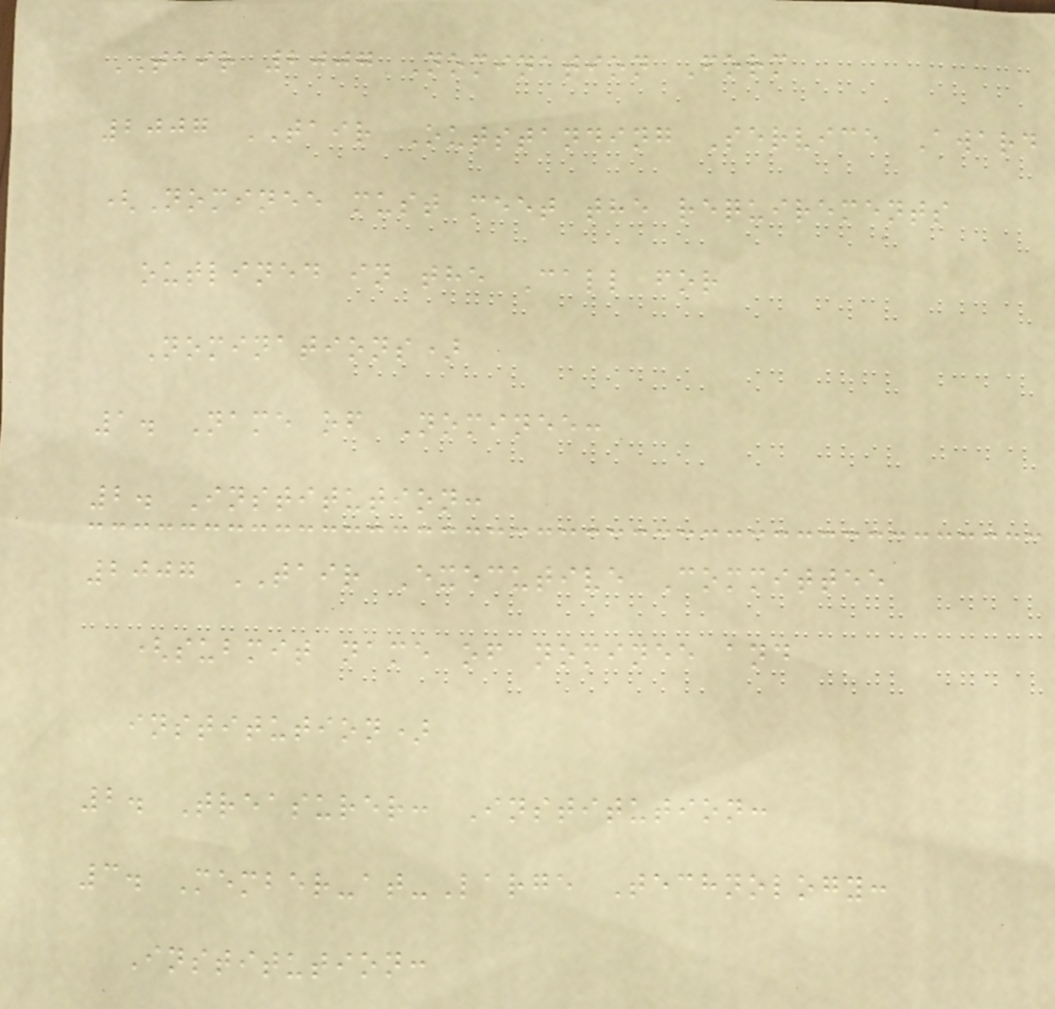TAIR 2007 Nomination Form
2007 TAIR Outstanding Service Award
(Nominee must meet the requirements
outlined in the Call for
Nominations)
1. Name of Nominee:
2. Institution:
2007 TAIR Executive Committee
(submit name of nominee and
institution)
2. Treasurer: Institution:
3. Member-at-Large Technology:
Institution:
